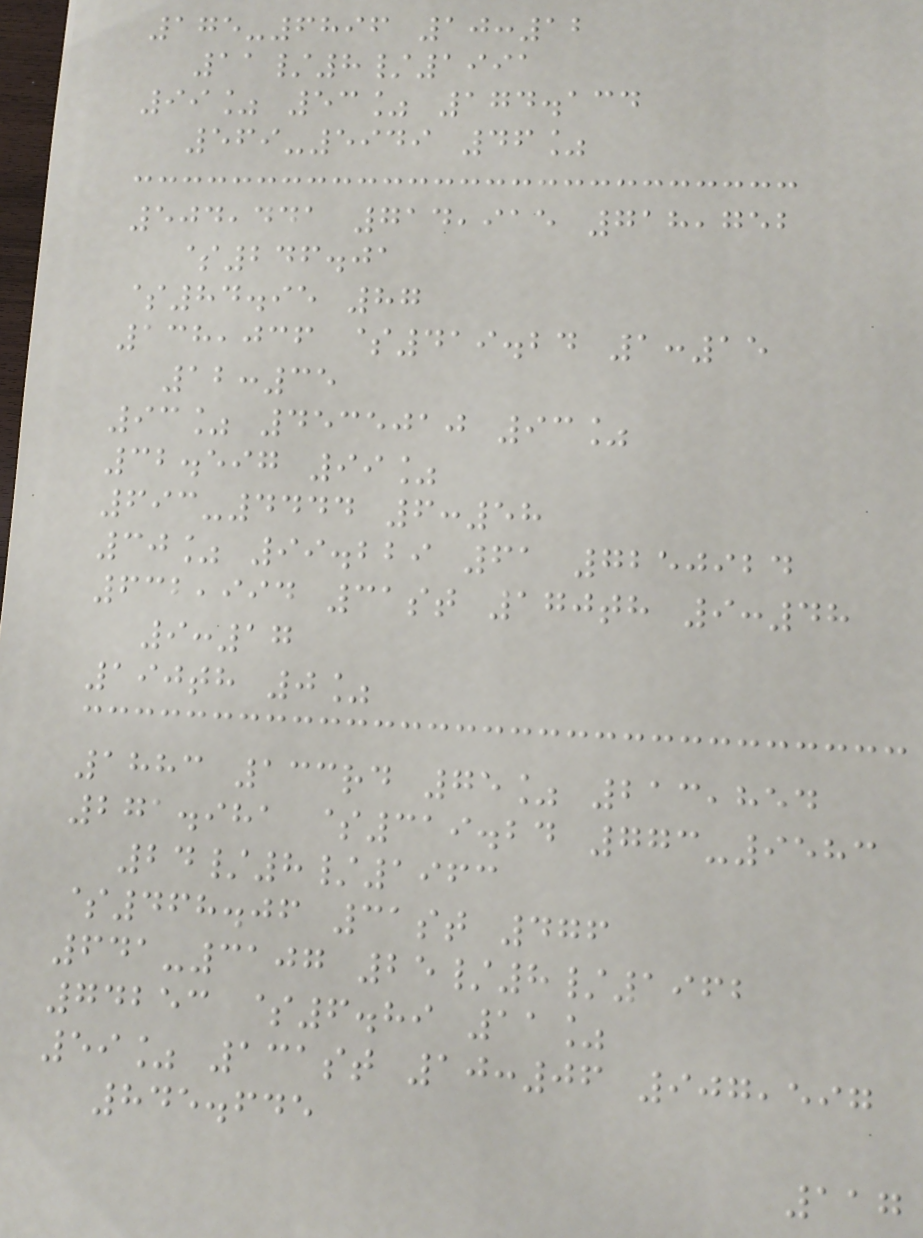175-6896 10:12
11/8/1991
99% 53% 174.134
569-5949 46%
504,441 714,915 718,752
$246.01
$84.95 87
138,036 $419.24 1:15
12:35
93% 4535010 93%
32.597 99%
693-4444 6:58
30% 99.229 61 7250924
632,994 31st 170th 9:48
9:17
190th 0%
1883 133rd 75% 213,854
271.981 $319.24 773-9583
24/8/1963
$468.06 31st 476
641-3107 25/8/1962
74253 $6.89 11%
59% 131st 10:06 907,597
845.645
117
